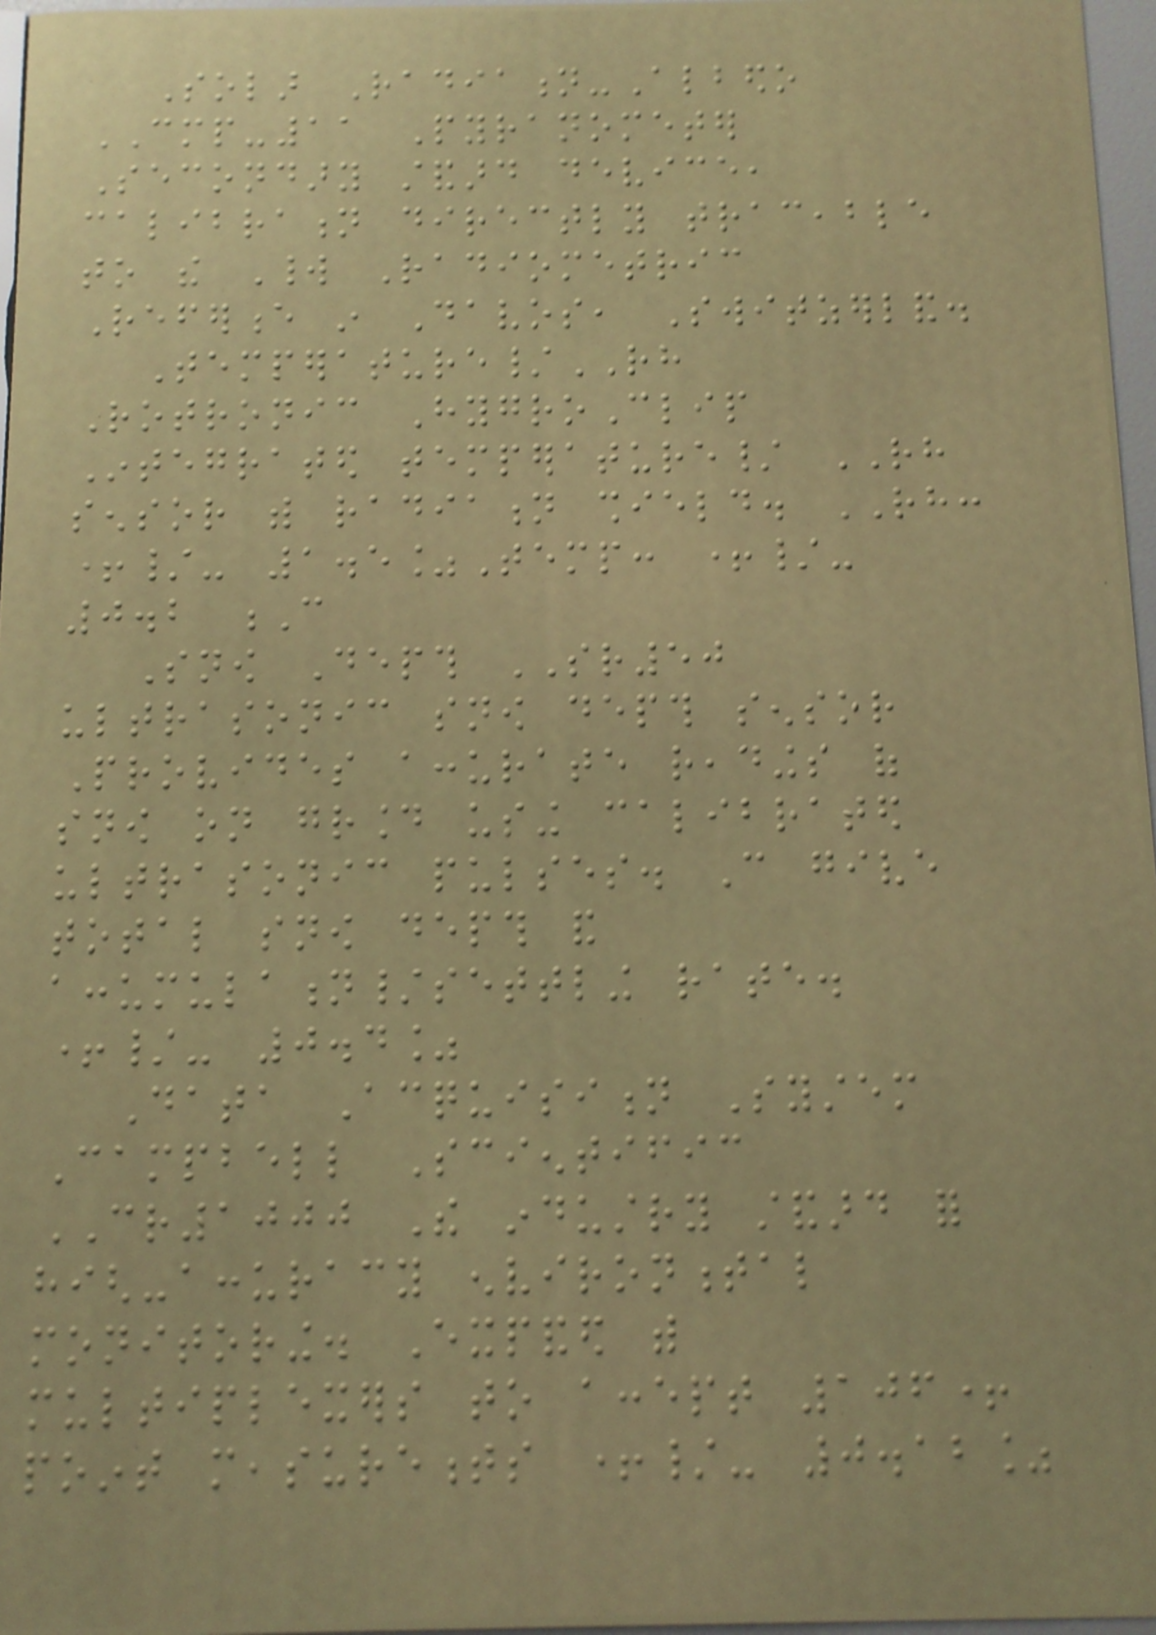Solar Radiation-Albedo
CMP-11 Pyranometer
Secondary standard device,
calibration directly traceable
to the World Radiometric
Reference in Davos, Switzerland.
Temperature/RH
Rotronic HygroClip
Integrated temperature/ RH
sensor with radiation shield. RH:
+/- 1.5%Temp: +/-
0.2 C
Snow Depth SR50
ultrasonic snow depth sensor
Provides accurate readings of
snow on ground using calibrated
ultrasonic pulses. Can give
total snow depth and
accumulation/settling rate.
+/- 0.4%
Data Acquisition System
Campbell Scientific
CR1000 The industry standard for
high-accuracy environmental
monitoring. Expanded with
multiplexers to accept 106+
point measurements +/- 0.12%
